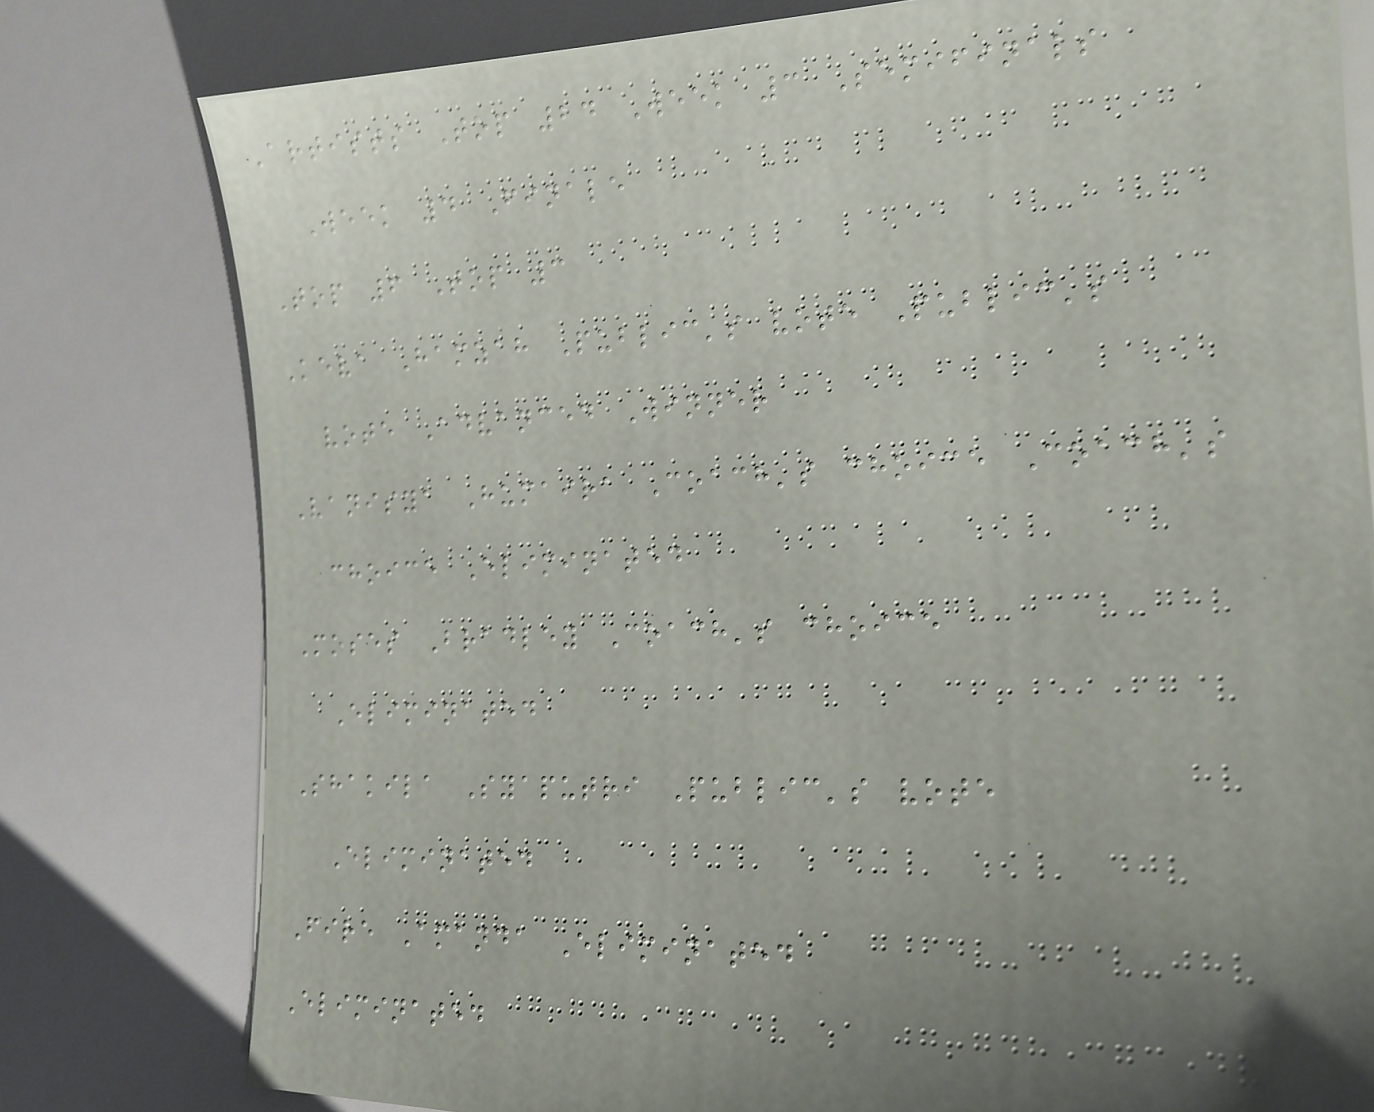Artists Top 24 Week 3 Semifinals
Week 4 Finale
Top 6 Top 3
Keva Hamzah Public's vote Public's
vote Advanced Winner
Vanisya Humaira Coach's choice Coach's
choice Eliminated
Moses Bradley Coach's choice
Eliminated
Shakila Syaputri Public's vote
Eliminated
Fire Amanda Eliminated
Eliminated
